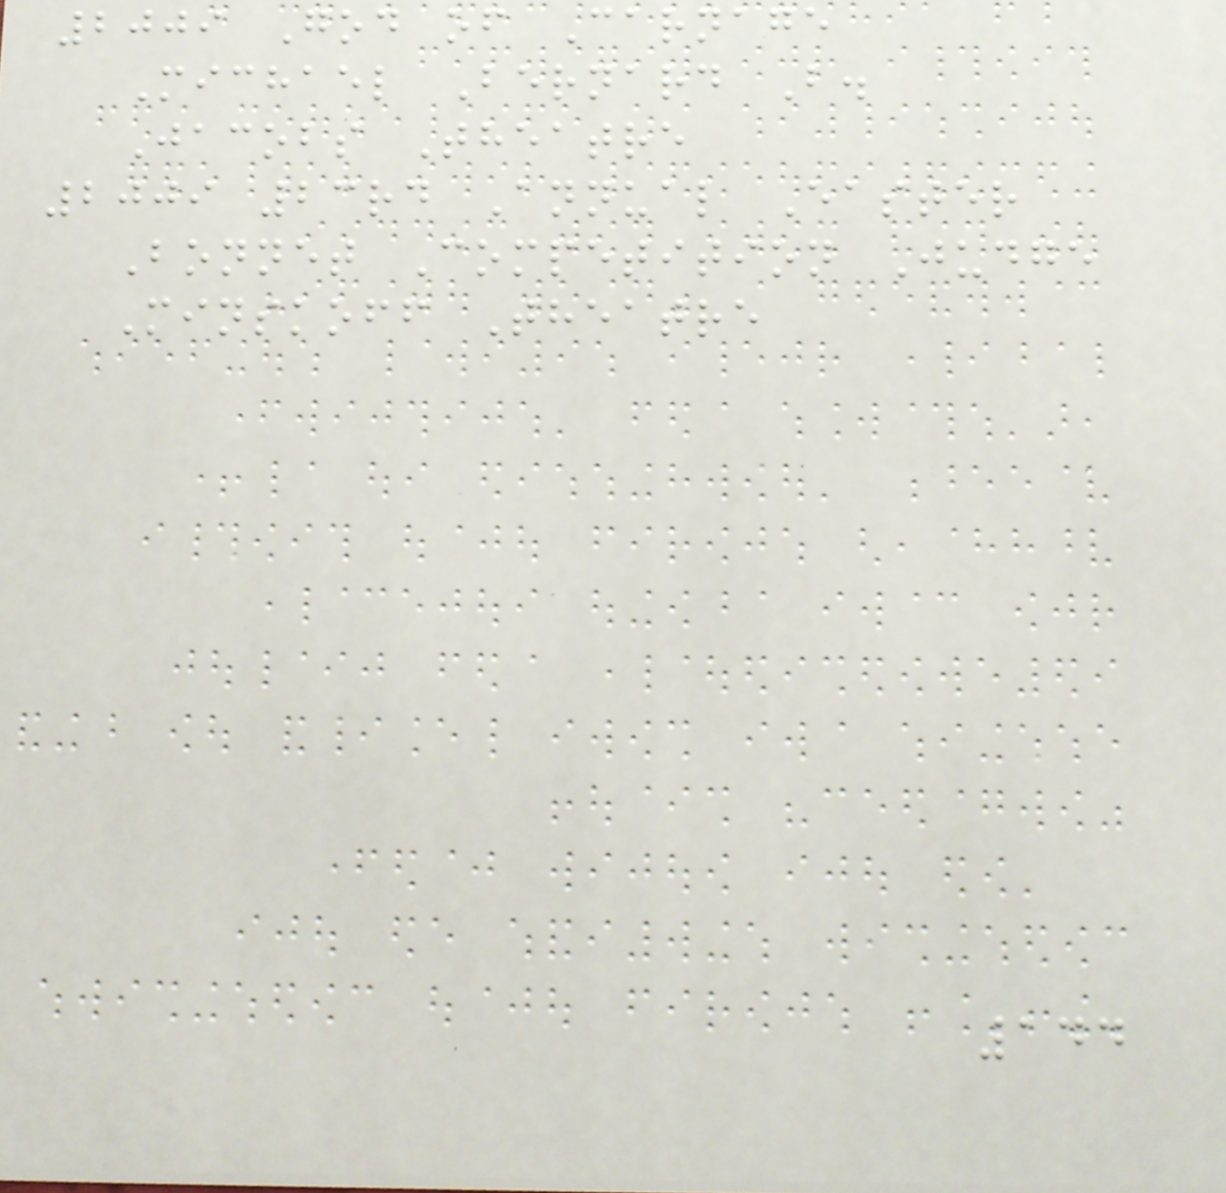2009 God of Carnage
Michael Bernard B.
Jacobs Theatre
2009 23rd Annual Easter
Bonnet Competition Judge
Minskoff Theatre
144
